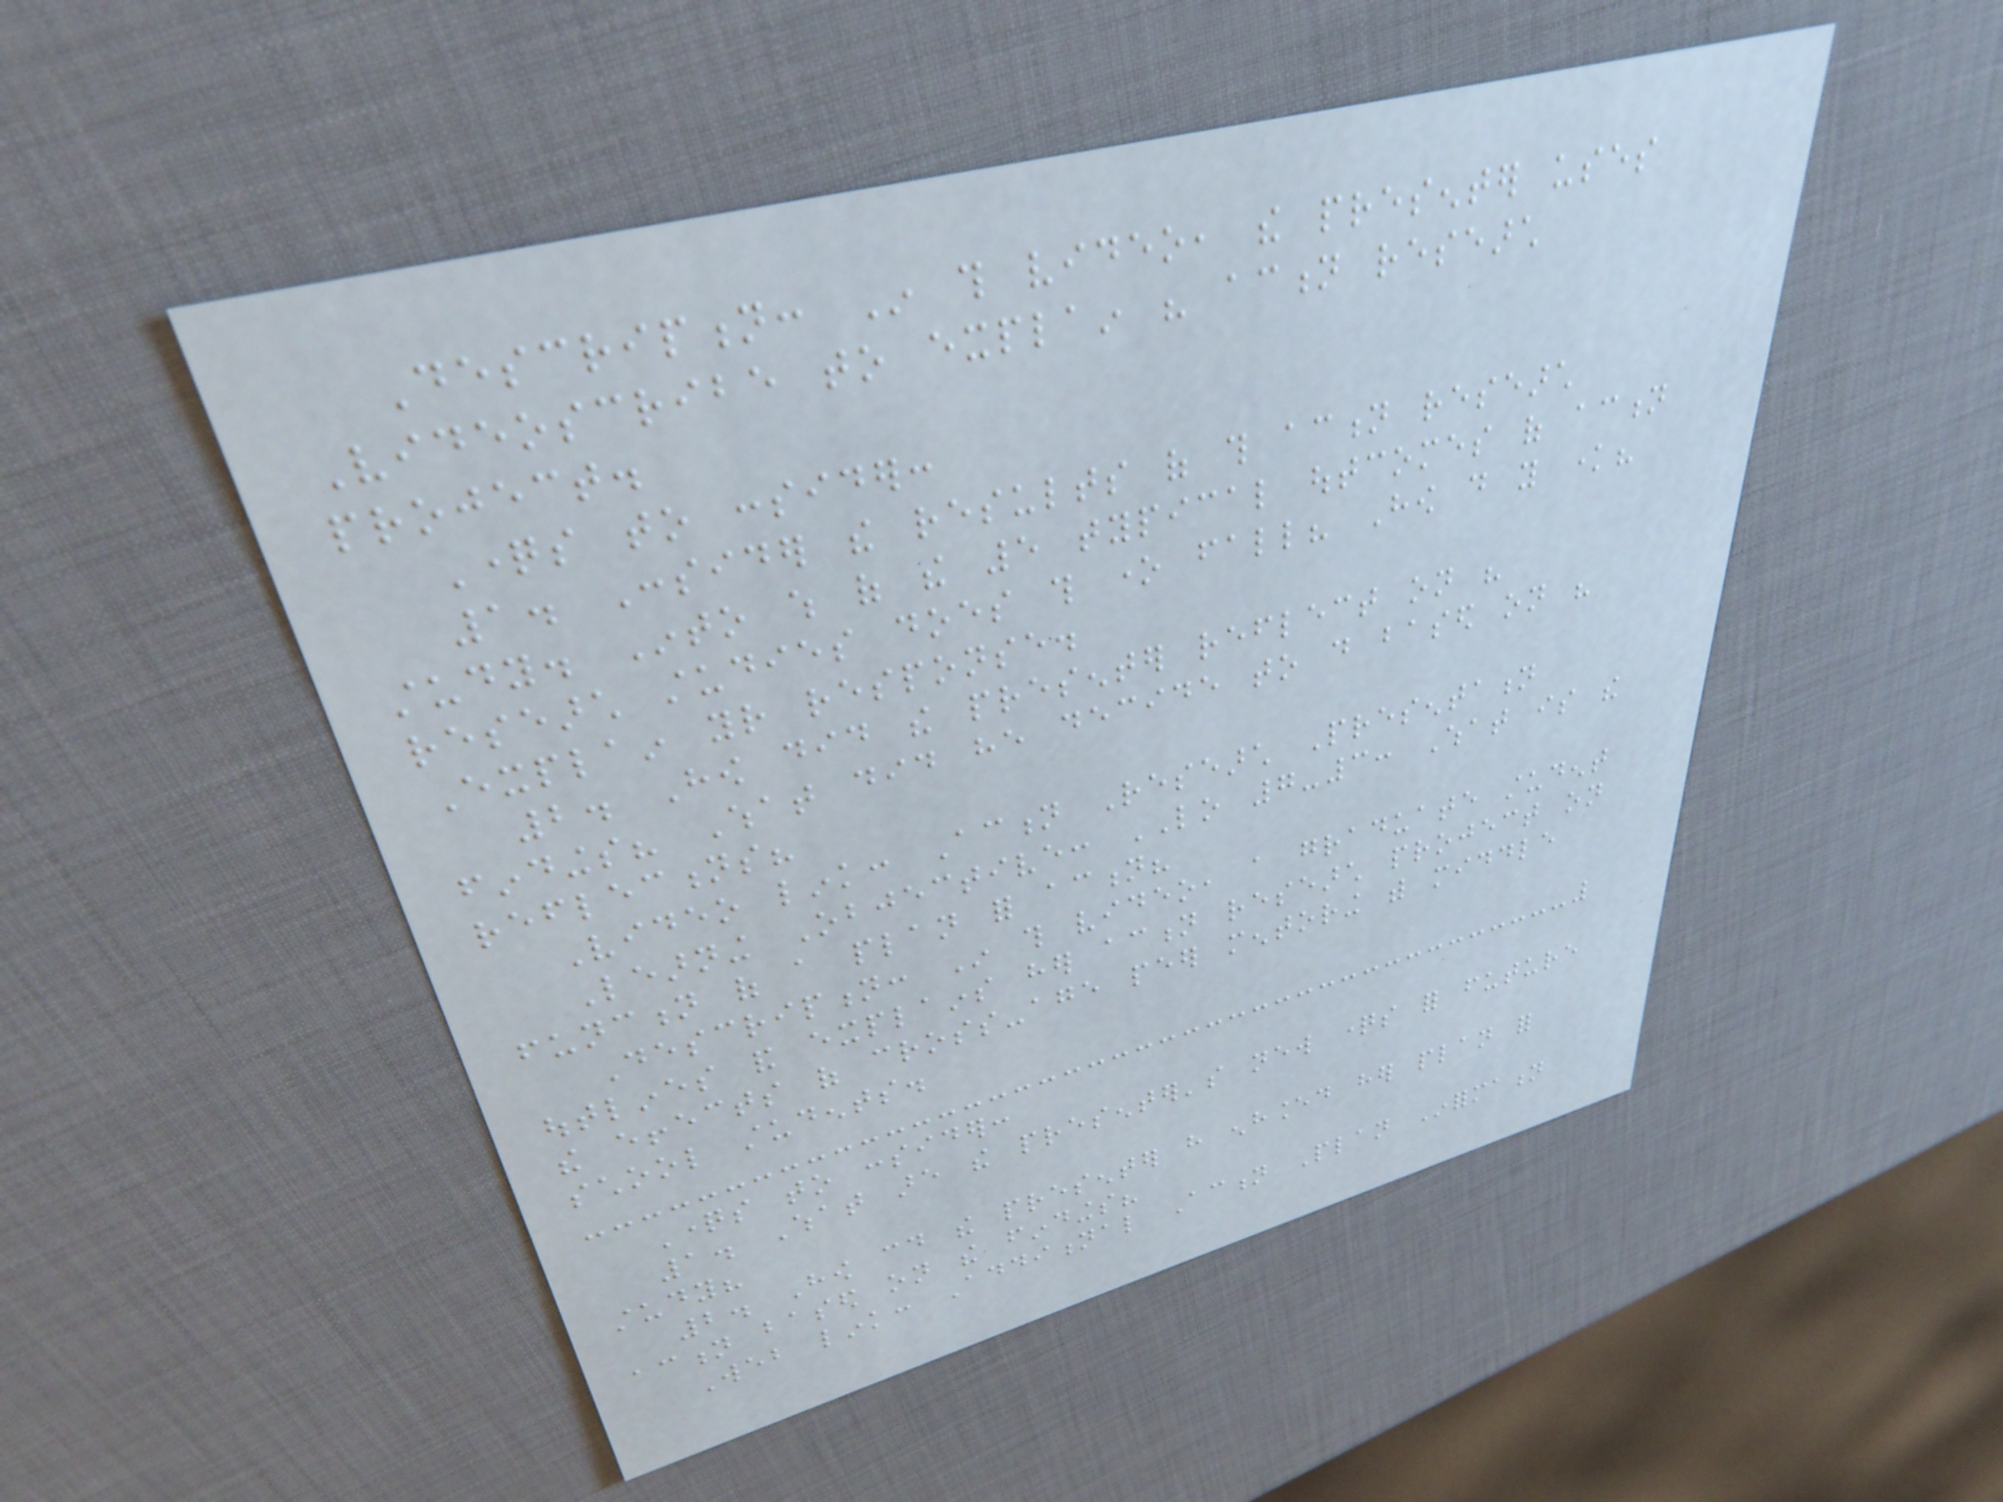Description: In this video, the presenter uses
Videoscribe to explain his action research
project.
Questions to consider:
1. Consider the results of this action research
study. Into which of the 5 typical outcomes of action
research studies does this one fall? How do you know?
Explain your response.
2. How did the presenter reflect on his
findings? What did he decide to do based on his
reflections?
Video link: Action Research Presentation
Learning Objective: LO 7-3: What is the
function of a plan for action?
Description: In this video, a graduate student
outlines and explains her action research project on
the effects of cross-age peer mentoring with middle
school students.
Questions to consider:
1. What are the presenter's new questions for future
study?
2. How could the presenter have enhanced her plan for
action based on the findings?
Web link: Additional Action Plan Information
